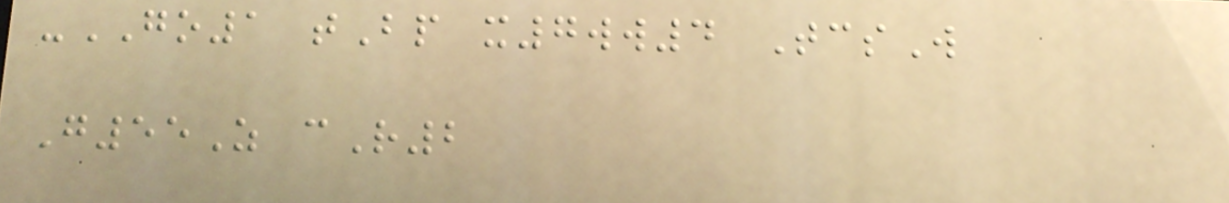-GO1 tBp x7ww4 TcsW
G55Z cR2
